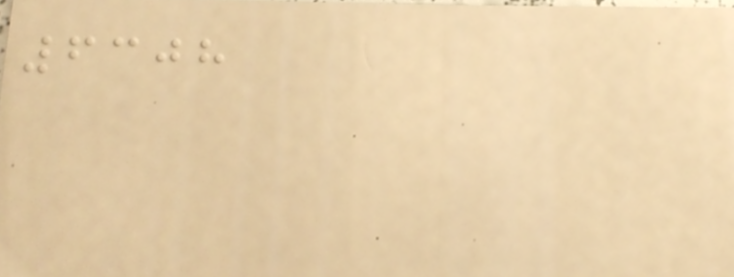6308
